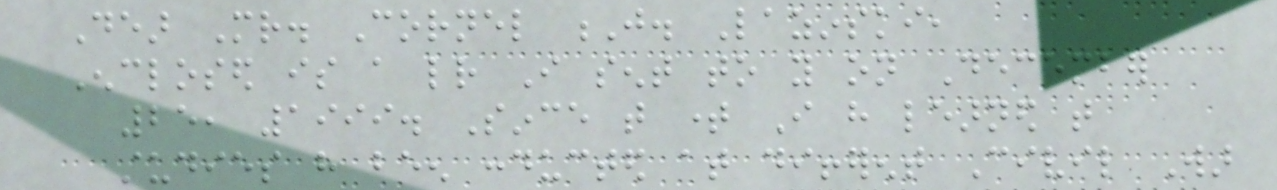Dear Mr. Cornel J. Lazinski,
Enclosed is a letter I sent to you on December
25, 1999. Since that time I have learned that
studies have been conducted at different Civil War
